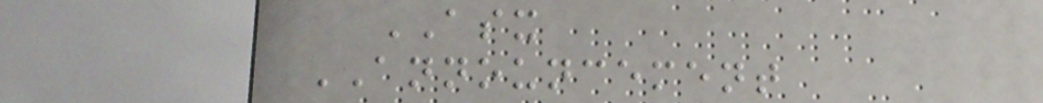ASX
ANNOUNCEMENT
